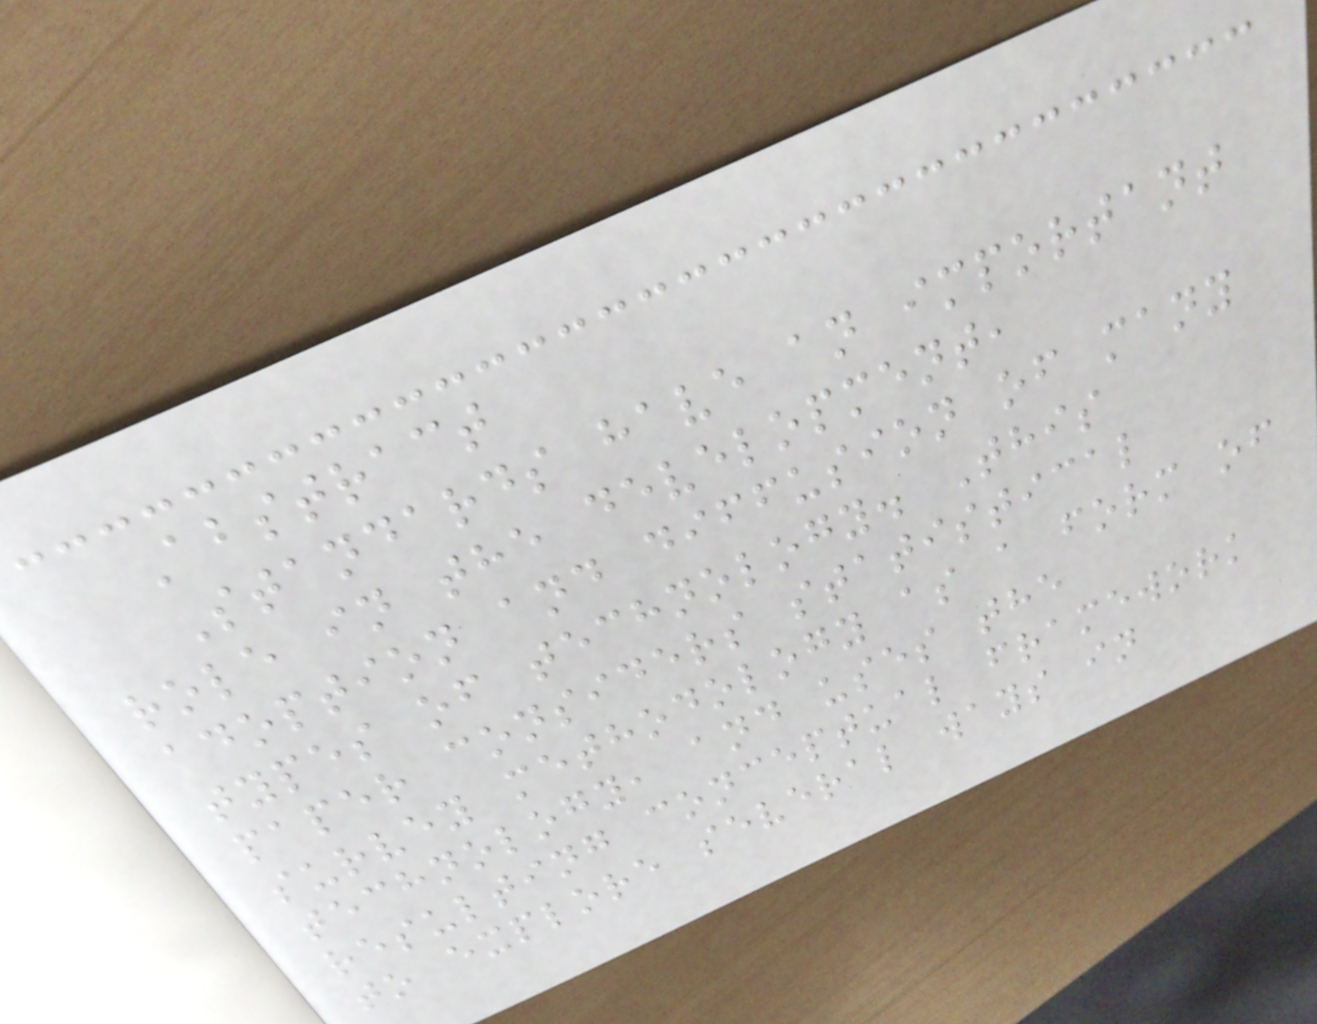Abstract
Standards have an important
role in the development,
adoption and diffusion of many
types of technology. This
paper considers statistical
survey methodology as a form of
technology, and uses the
resulting conceptual framework
to explore several ways in
